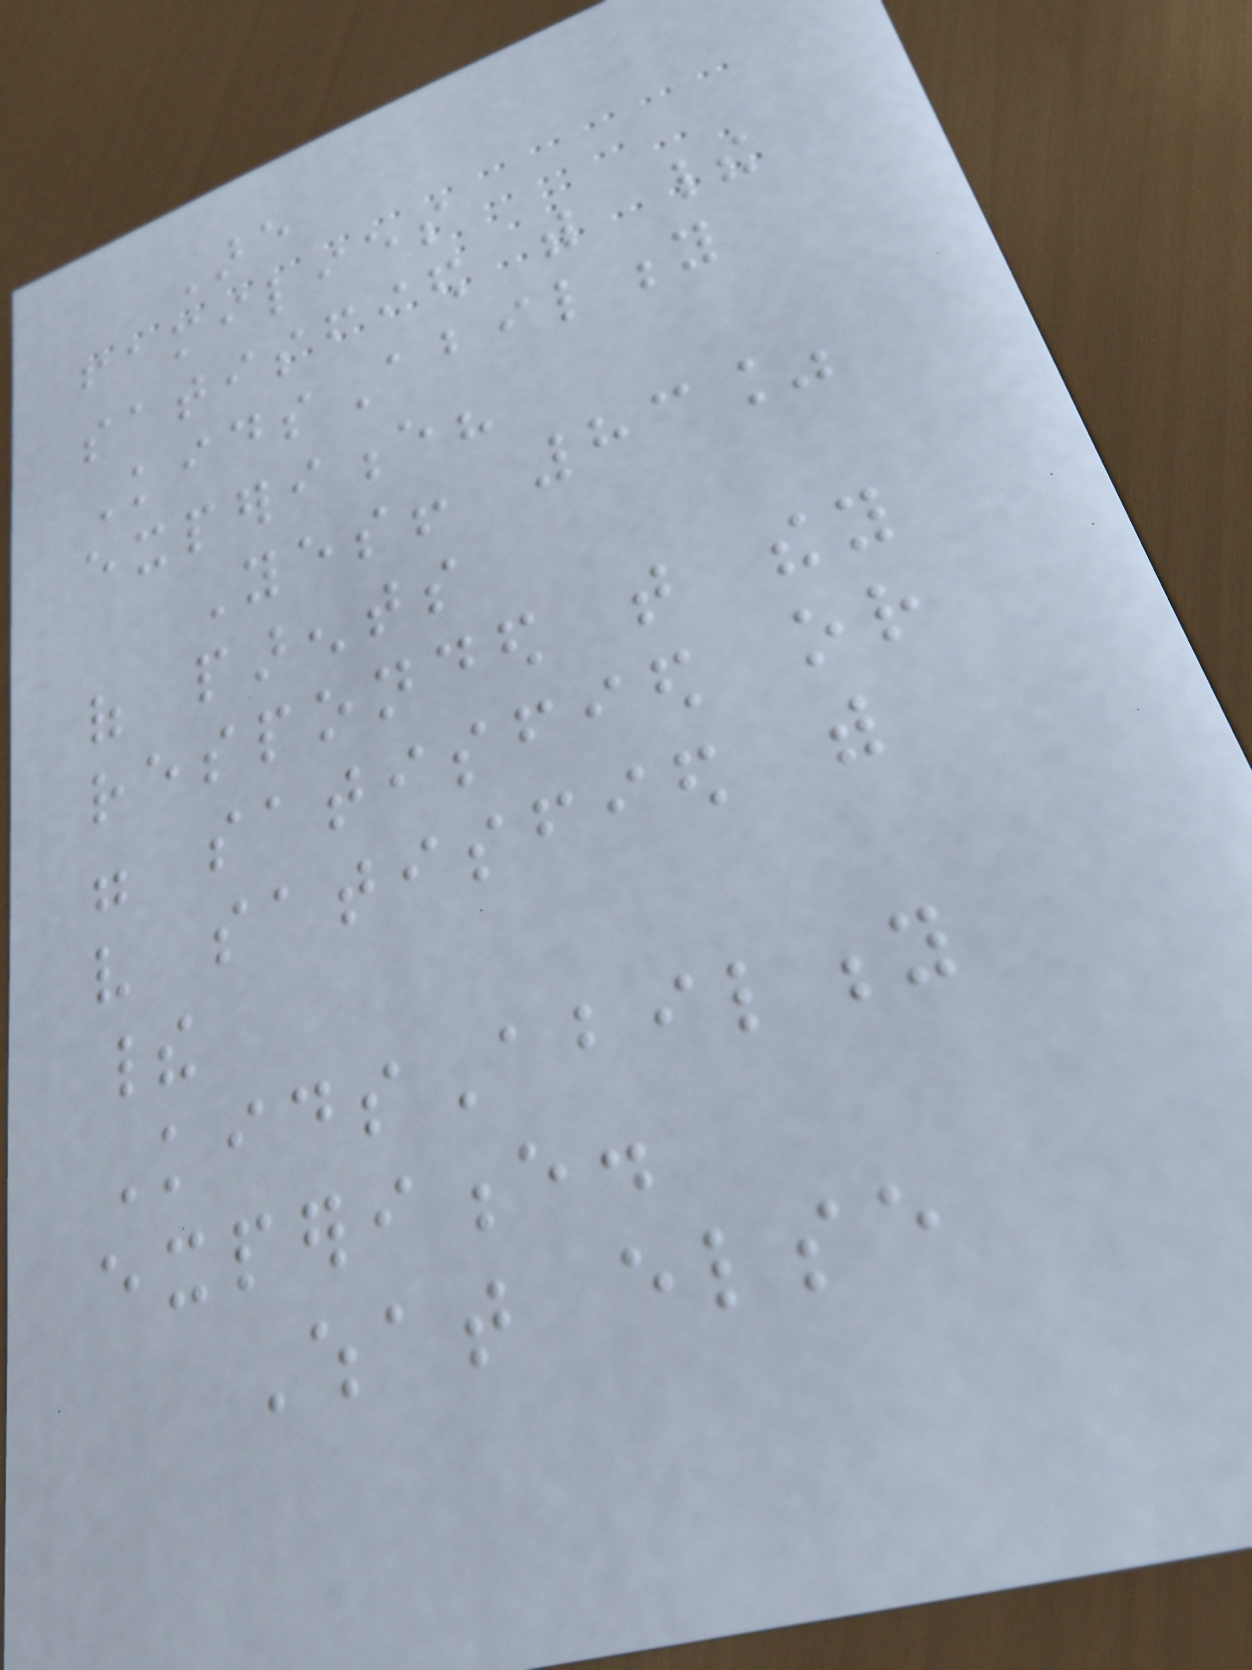Are
families
satisfied with their
KidsAbility
experience?
Yes! 83%
of parents
responded that they
were satisfied or
very satisfied with
their
KidsAbility
experience.
What else
